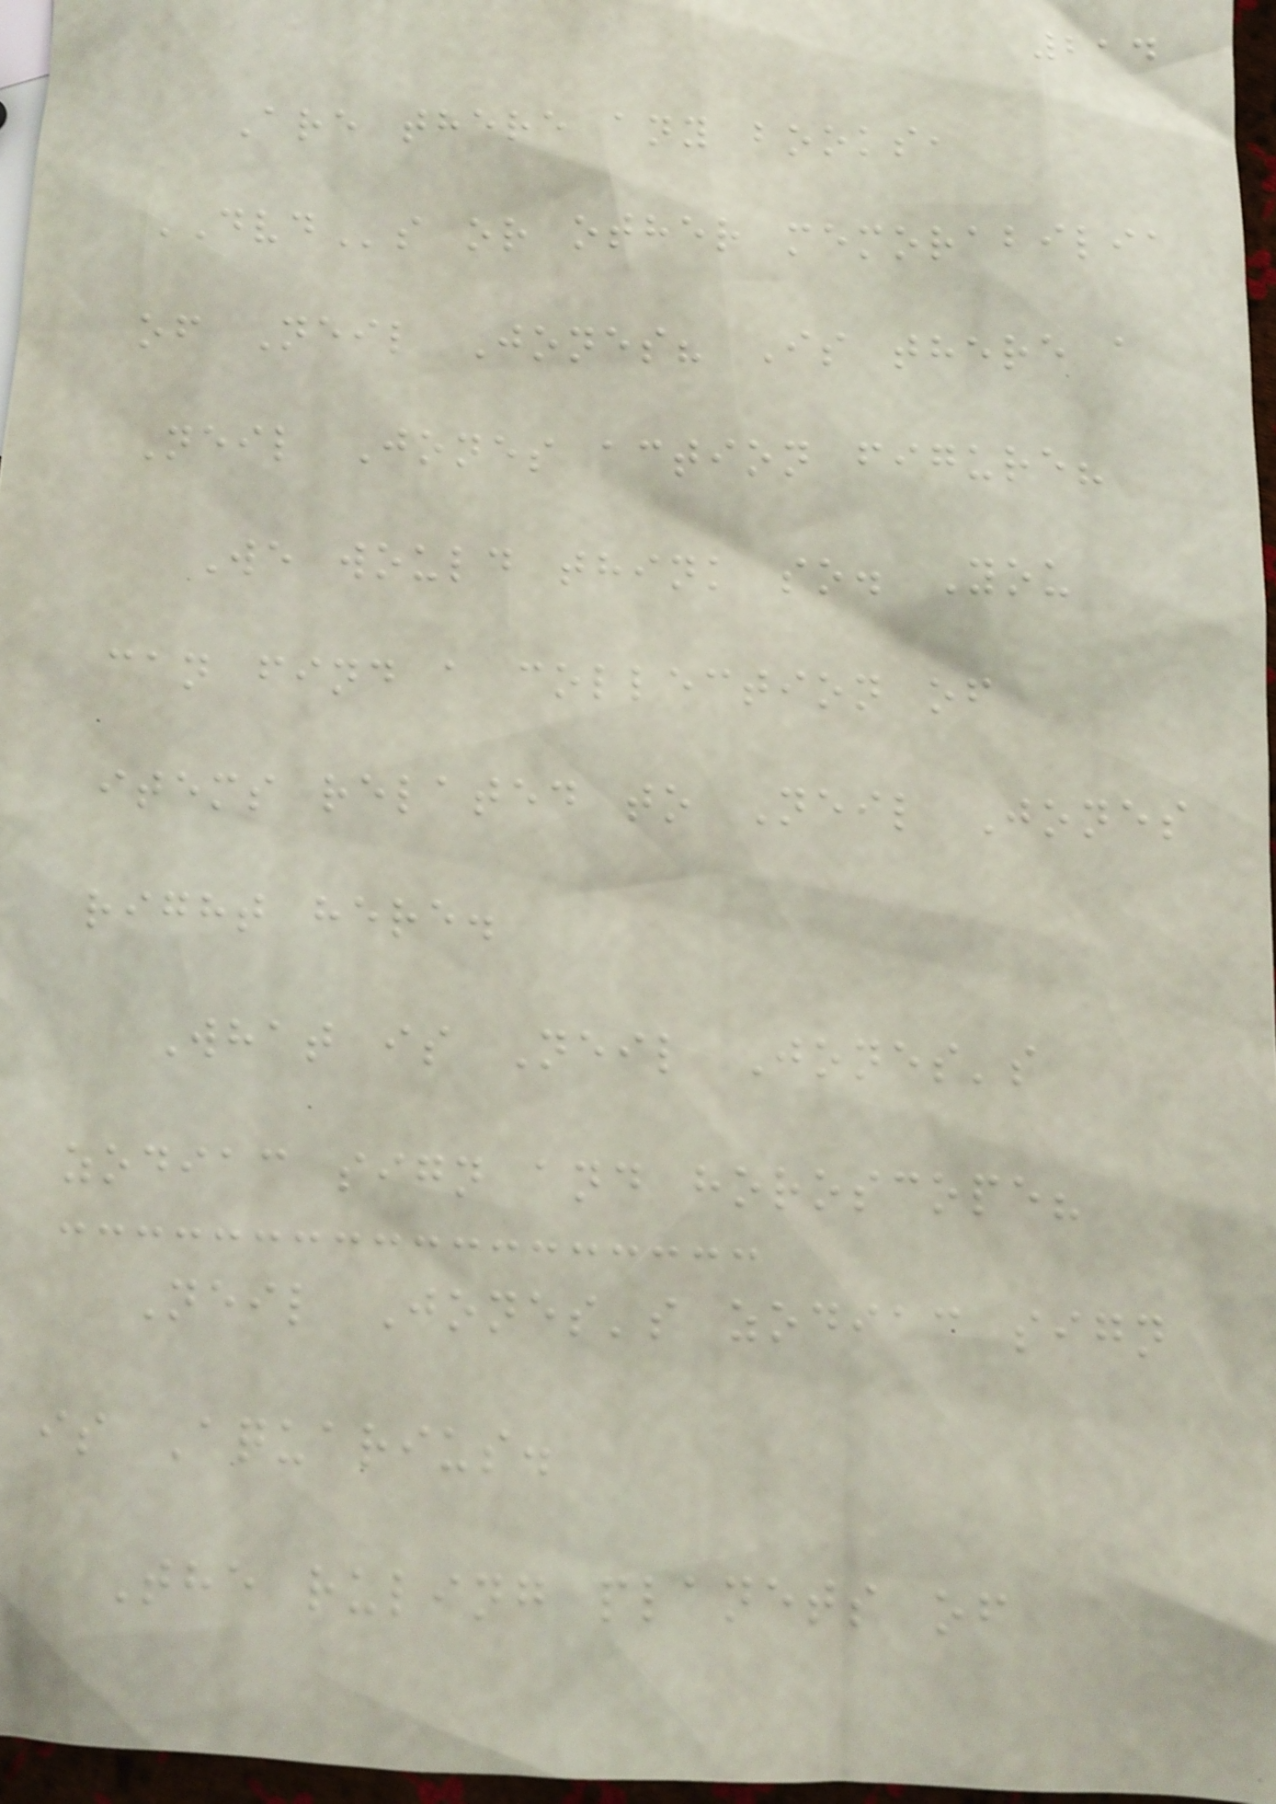214
Are there any books,
DVDs or other memorabilia
of Neil Jones? Is there a
Neil Jones action figure?
We would think so. You
can find a collection of
items related to Neil Jones
right here.
What is Neil Jones's
zodiac sign and horoscope?
Neil Jones's zodiac sign
is Aquarius.
The ruling planets of
